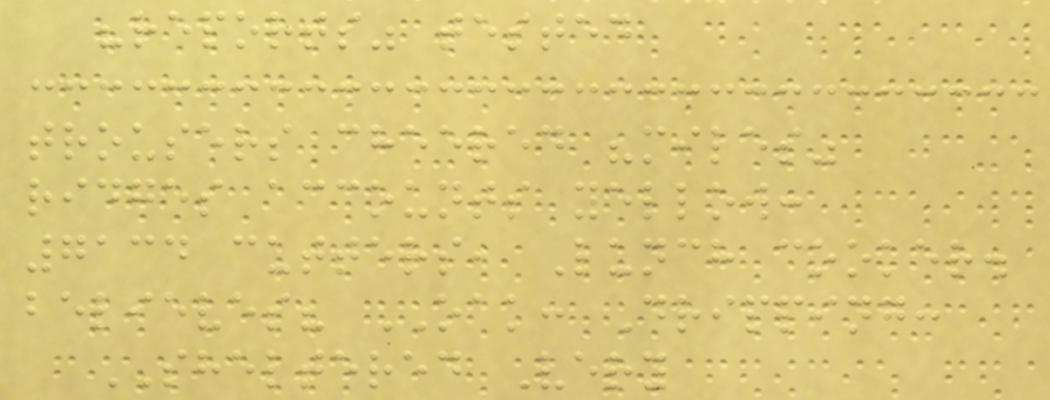"reports" tested
trousers cheered "miles"
ridges accounts yellow:
7134 cutters, Lunch cooker.
believes? OAK: Dripping:
SHELTERED Very
